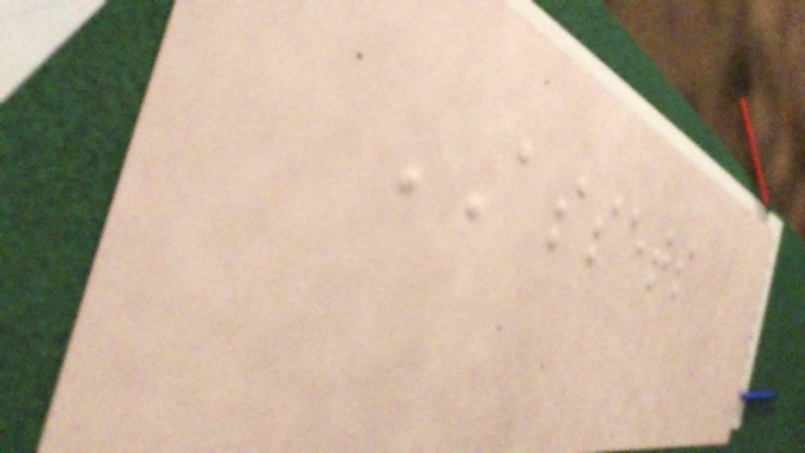ASSETS
